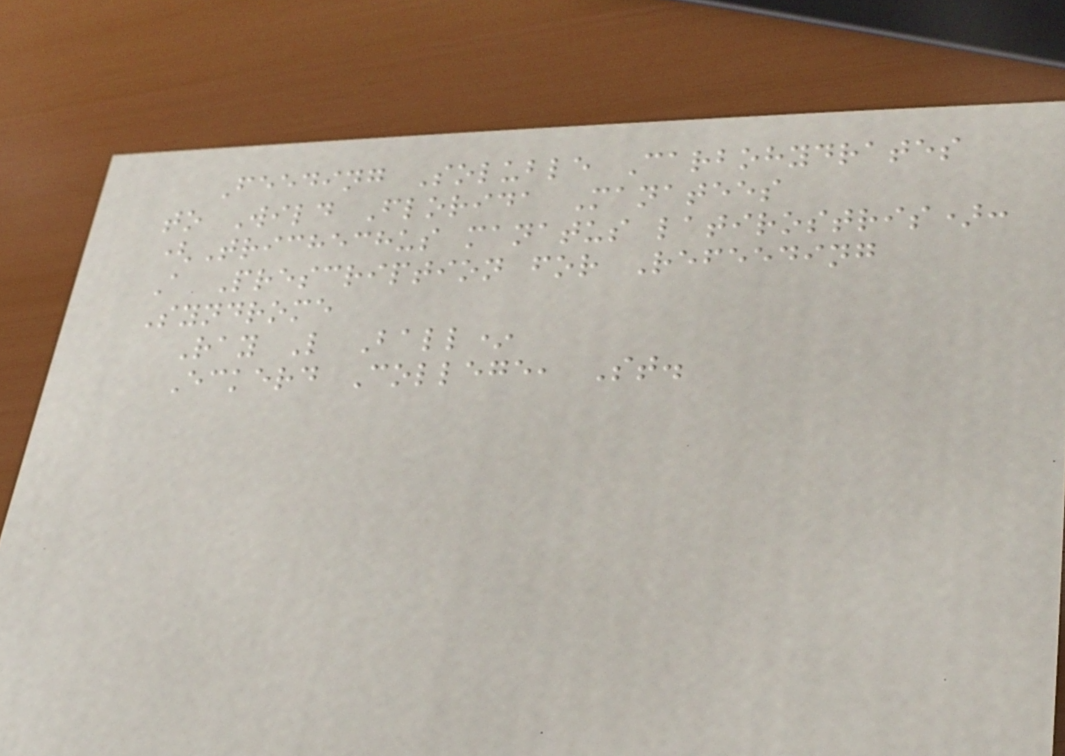Feeding Soluble Carbohydrates
to Wild Florida Manatees
(Trichechus manatus latirostris):
A Prescription for Refeeding
Syndrome
Ray L Ball*
Eckerd College, St.
